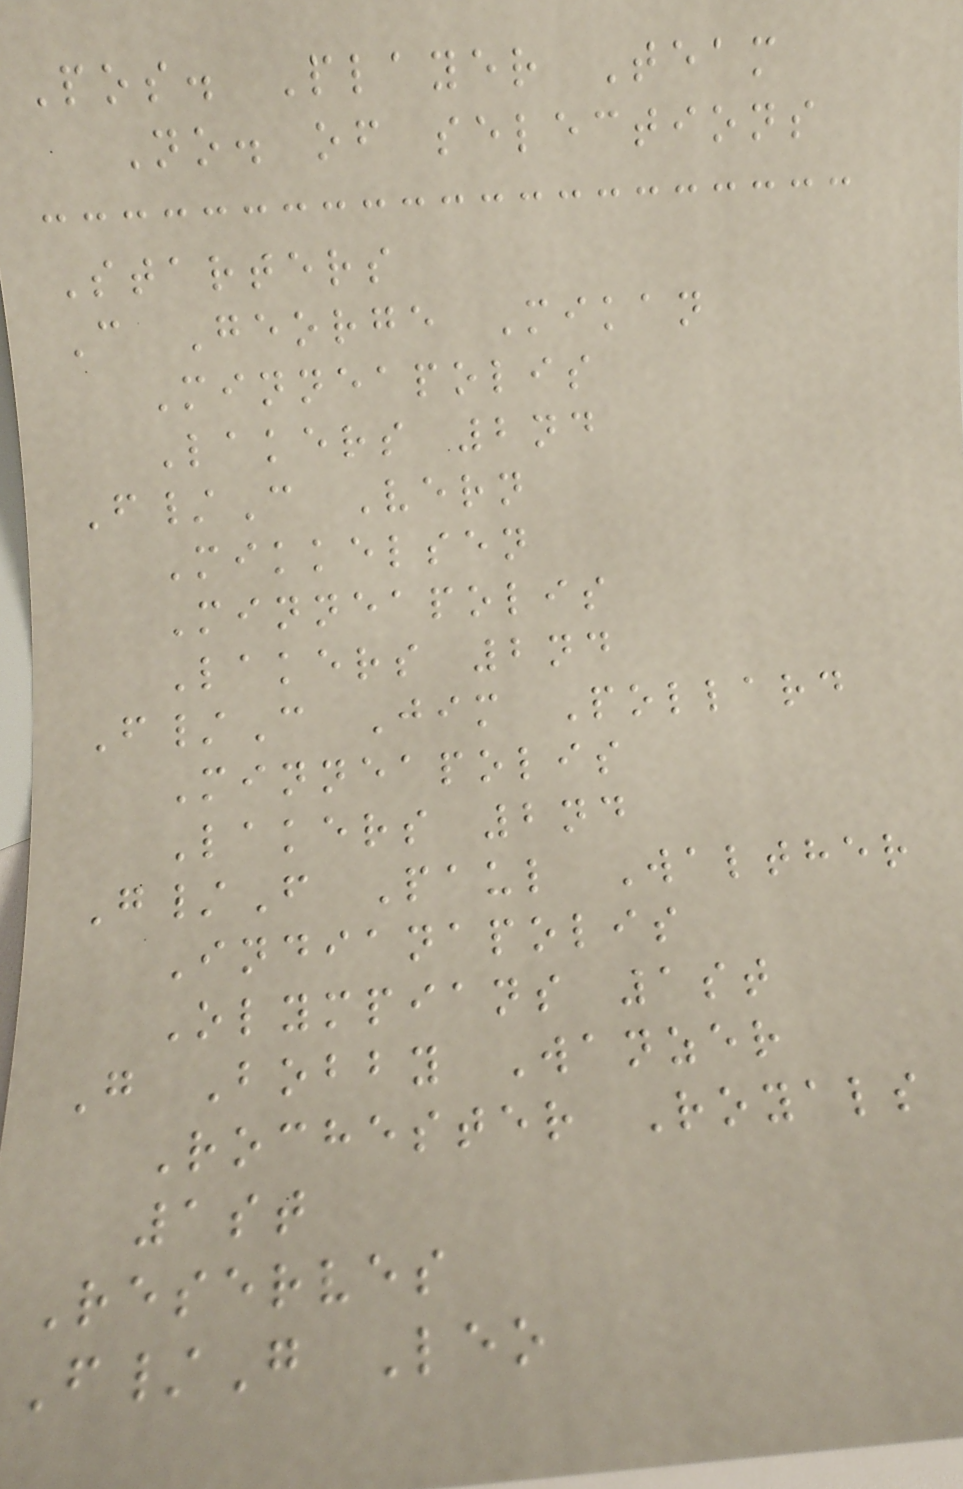Pos. Player Team
No. of selections
Starters
C George Mikan
Minneapolis
Lakers 2nd
F/C Vern
Mikkelsen
Minneapolis
Lakers 2nd
F/C Jim Pollard
Minneapolis
Lakers 2nd
G/F Paul Walther
Indianapolis
Olympians 1st
G Bobby Wanzer
Rochester Royals
1st
Reserves
F/G Leo
